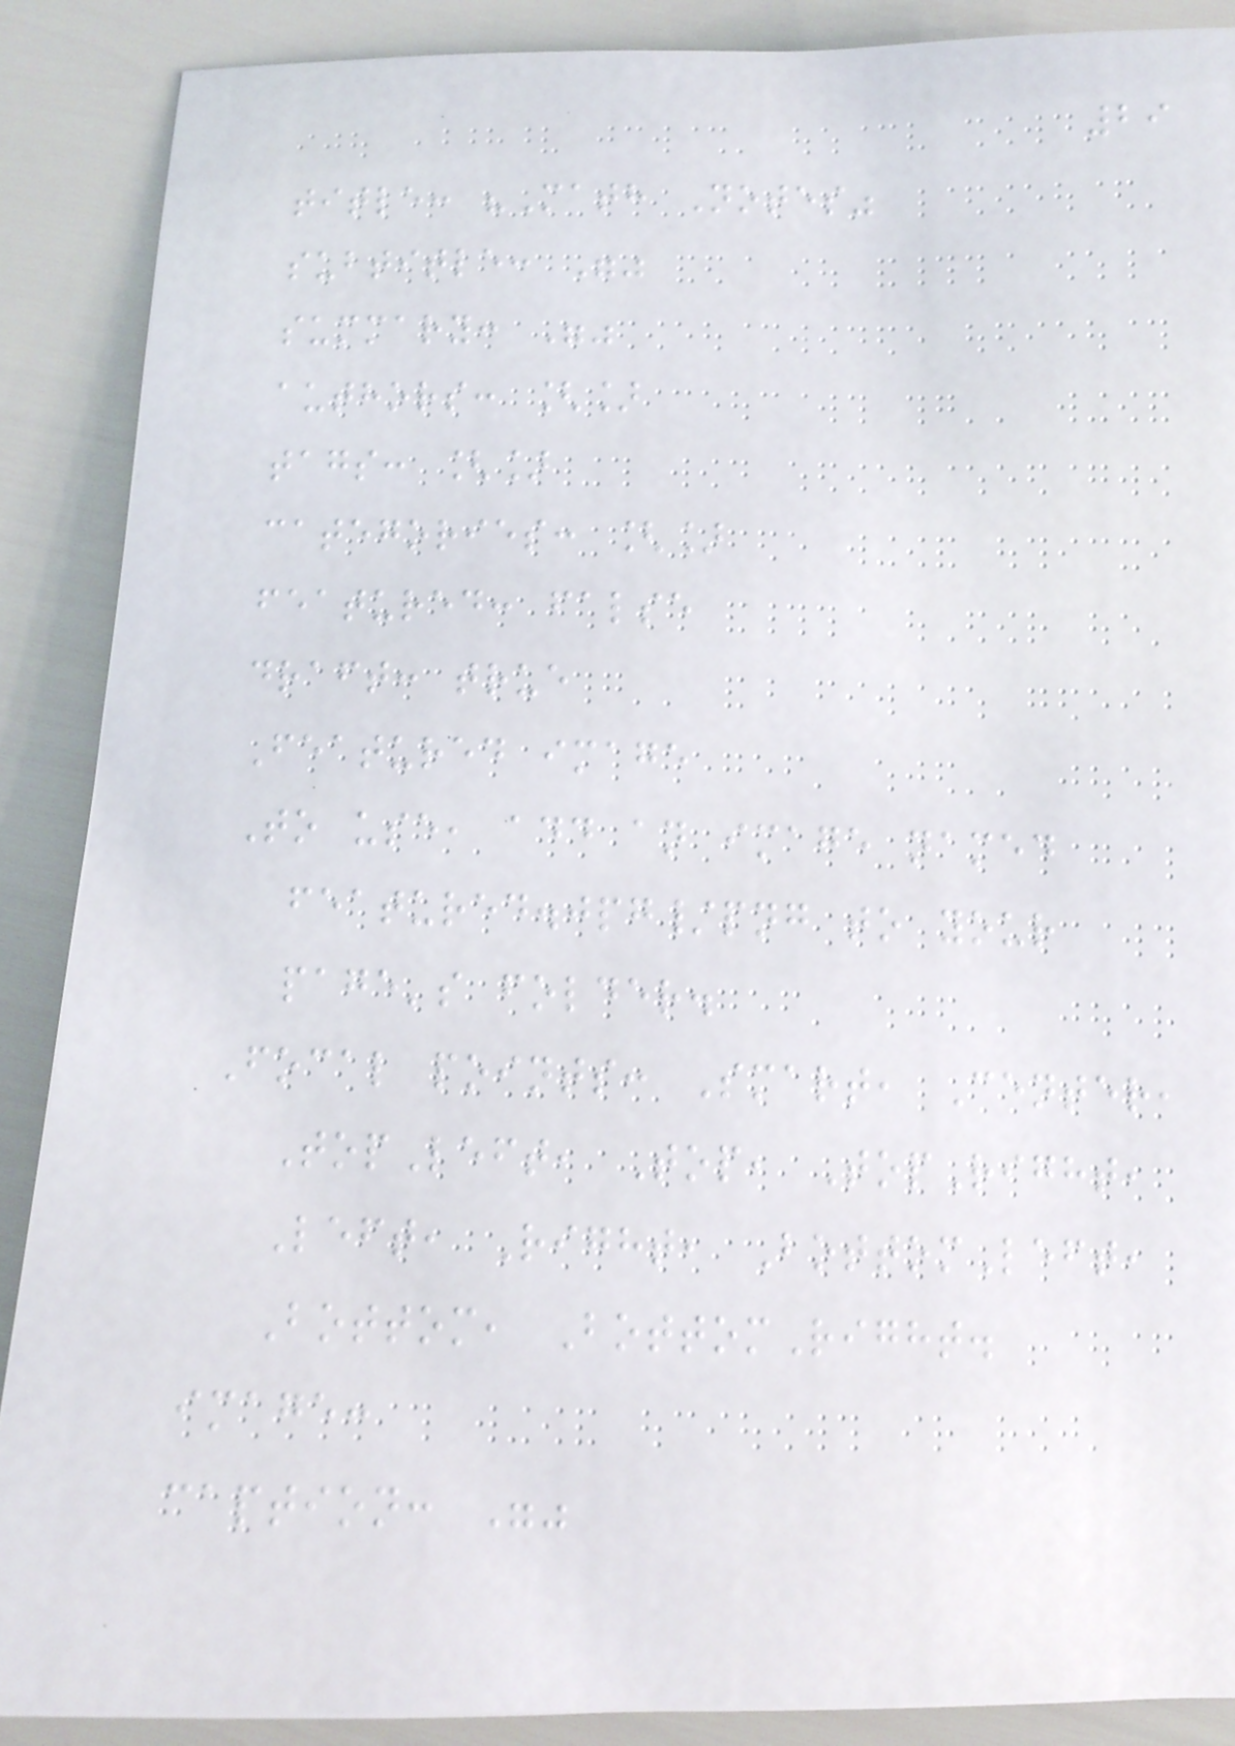29
title: "Math Notes"
subtitle: ""
summary: ""
authors: []
tags: []
categories: []
featured: false
draft: true
Featured image
To use, add an image named
featured.jpg/png to your
page's folder.
Focal points: Smart, Center,
TopLeft, Top, TopRight,
Left, Right, BottomLeft,
Bottom, BottomRight.
image:
caption: ""
